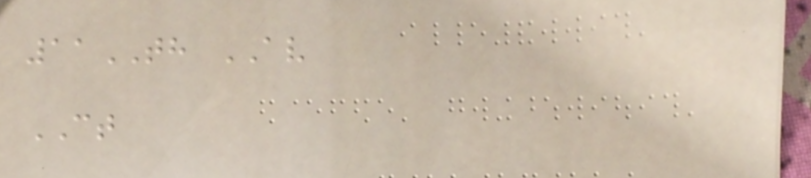11TH AV
CT
